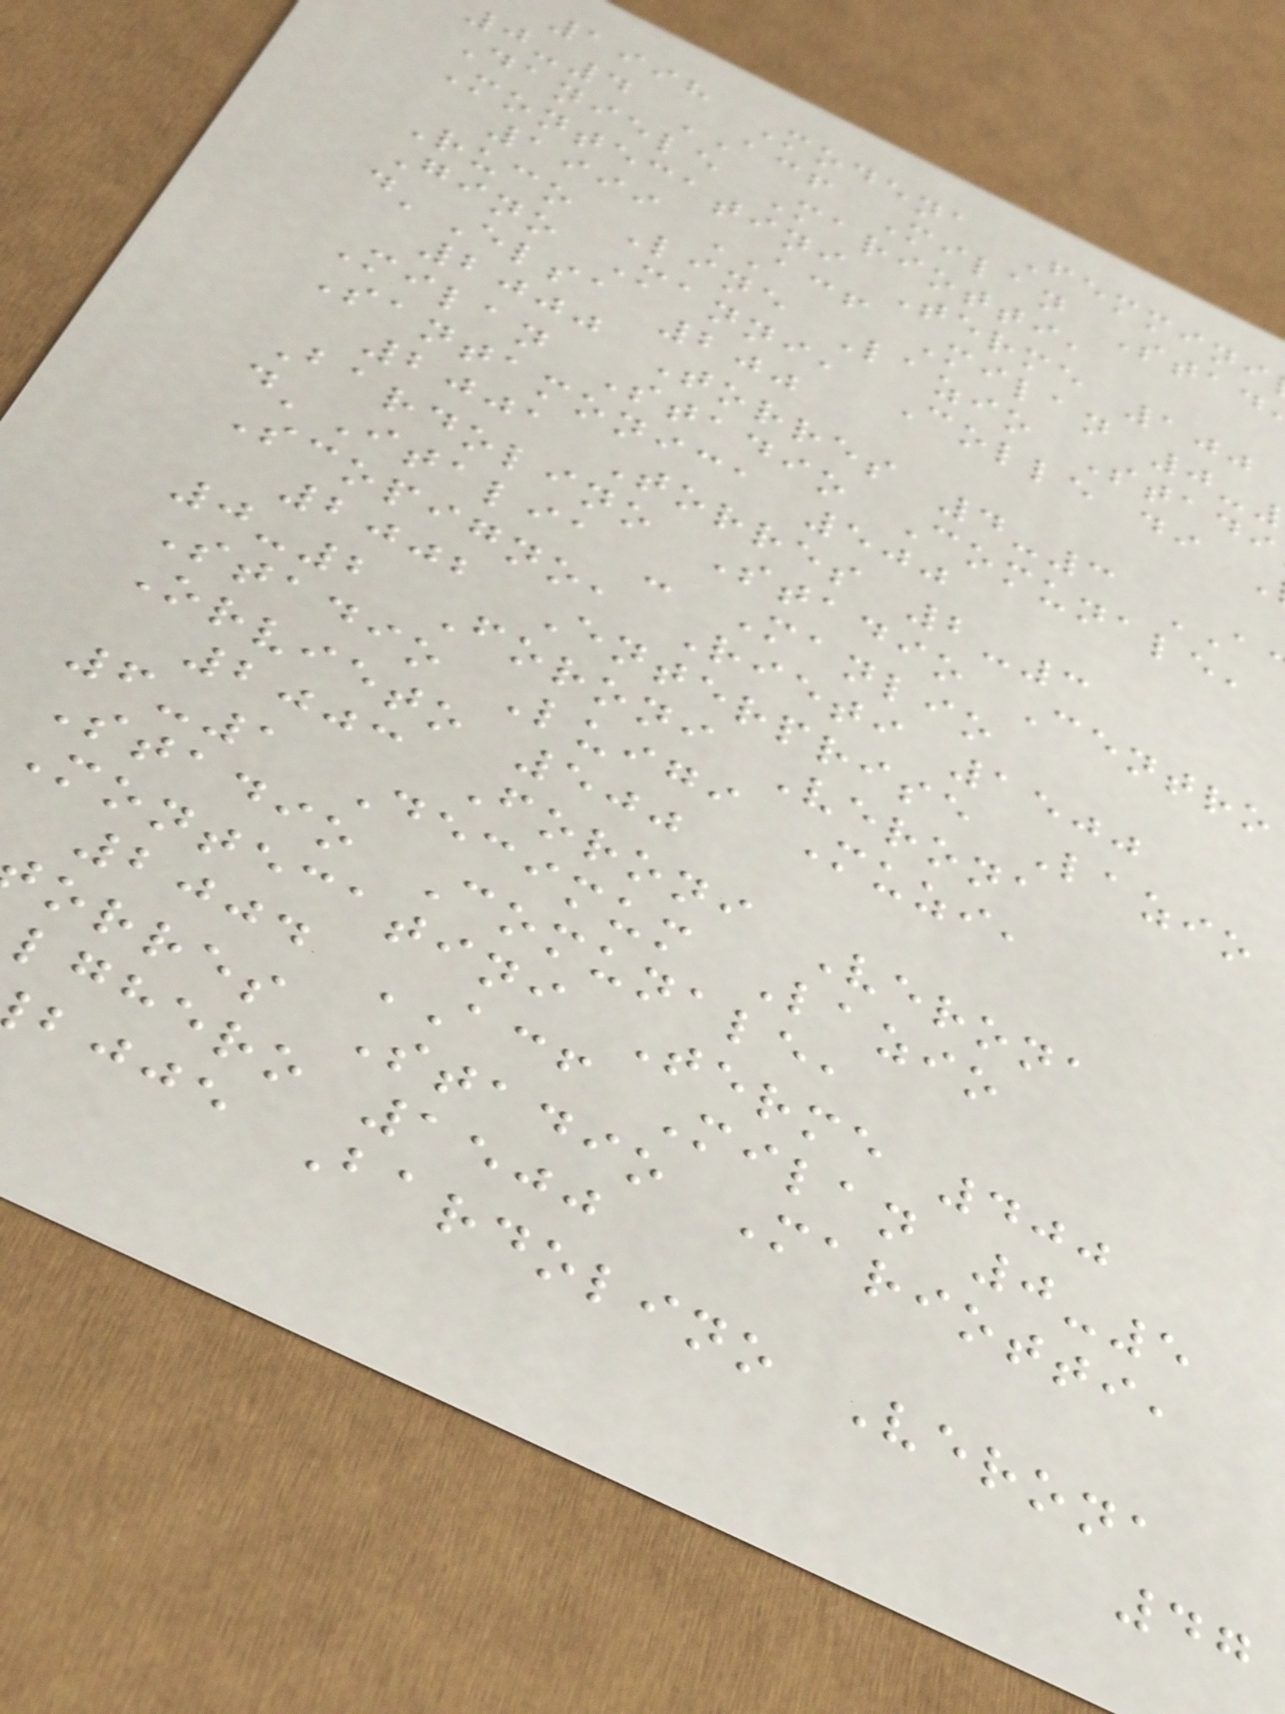1998 Modena Femmini
0-4 ACF Milan Stad
Daniele Mariotti,
Montecatini Terme 100
1999 ACF Milan 0-
Ruco Line Lazio Stadi
Gino Manni, Colle di
d'Elsa 200
2000 Torres 4-3
Milan Stadio Comunale,
Santamonica 500
2001 Torres 2-3
Bardolino Stadio Centro
d'Italia - Manlio
Scopigno, Rieti 1500
2002 Enterprise Lazio
0-2 Foroni Verona
Stadio Luigi Muzi,
Orvieto 500
2003 Foroni Verona
6-1 Decimum Lazio
Stadio Comunale,
Montecatini Terme 400
2004 ACF Milan 0-5
orres Stadio Mariotti,
lghero 1500
bjje Bardolino Verona
47
